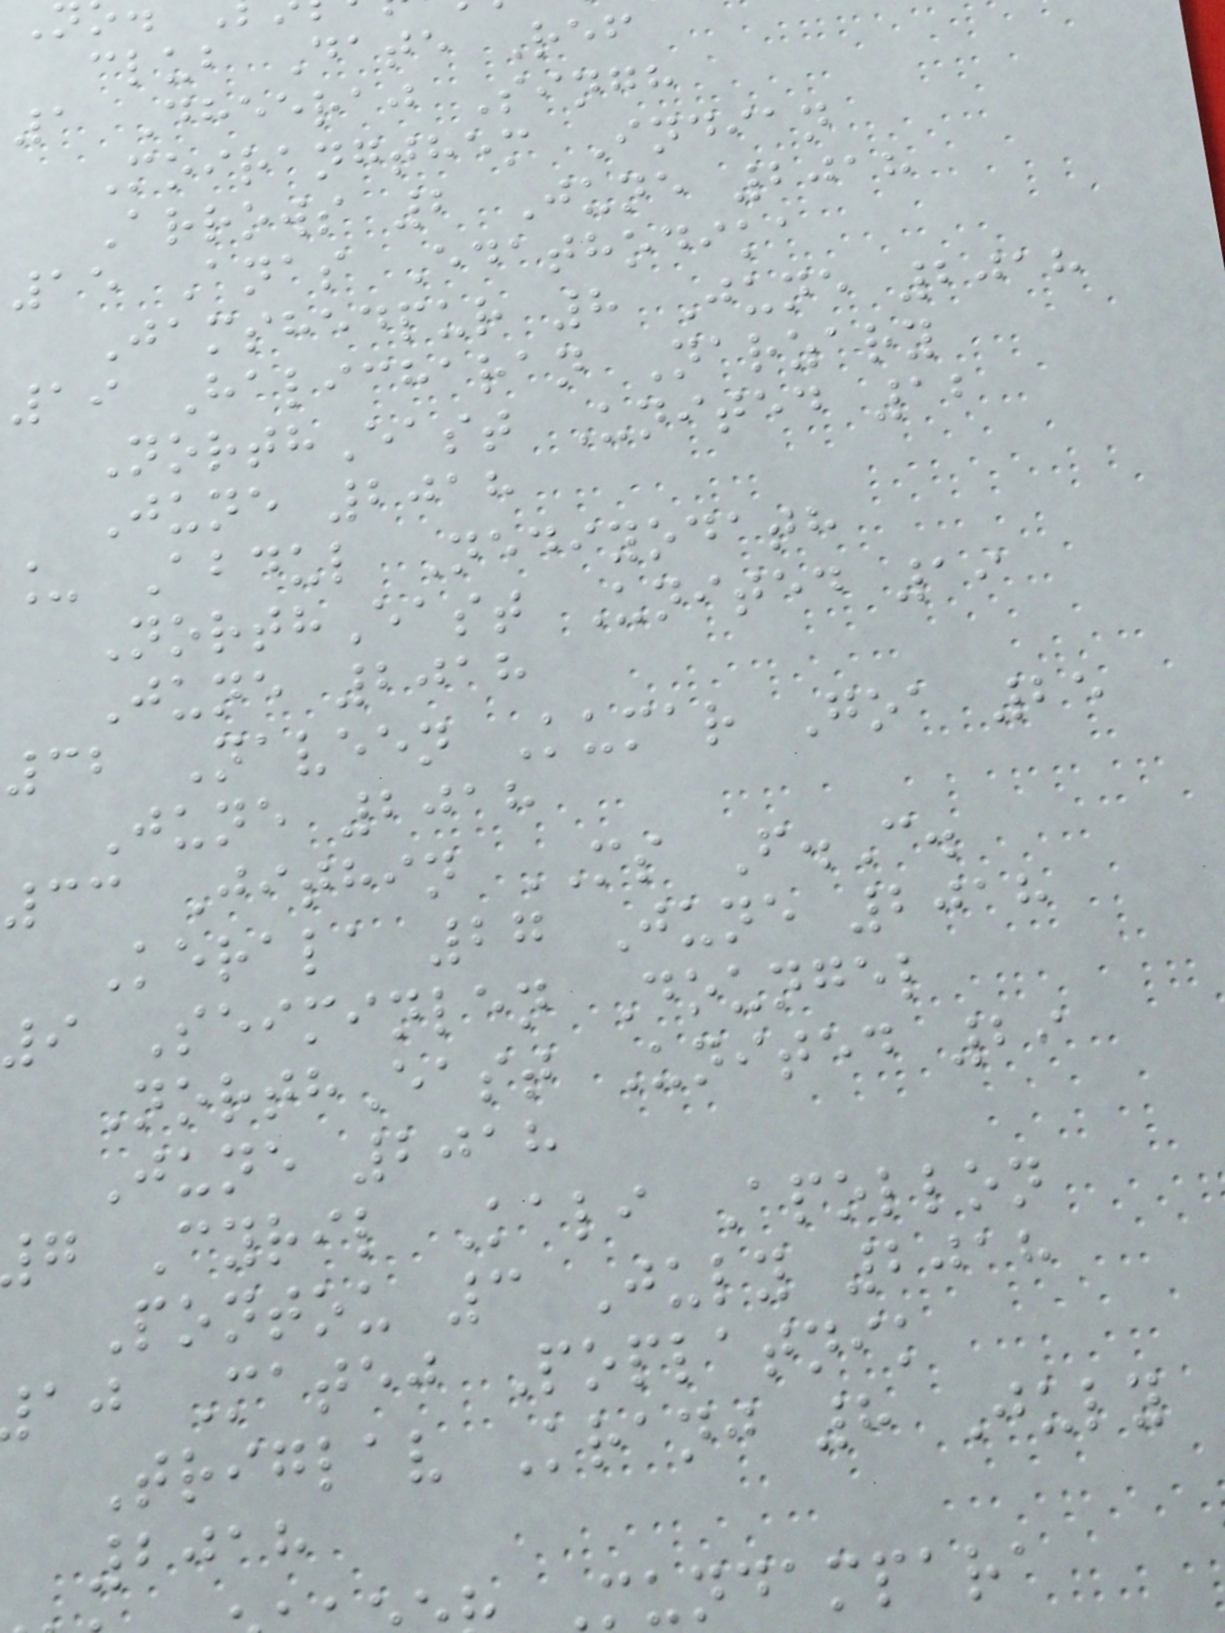club Date Ref
1 Dheeraj Singh
Moirangthem Indian
Arrows 2 June 2018
15 Anas Edathodika
Jamshedpur 8 June 2018
19 Halicharan Narzary
NorthEast United 12
June 2018
_ Abdul Nediyodath
NorthEast United 19
June 2018
32 Naveen Kumar Goa 25
June 2018
33 Jithin MS F.C.
Kerala 27 June 2018
9 Seiminlen Doungel
NorthEast United 29
June 2018
g Cyril Kali Apollon
Pontou 3 July 2018
aj Matej Poplatnik
Triglav Kranj 8 July
2018
mundampara
